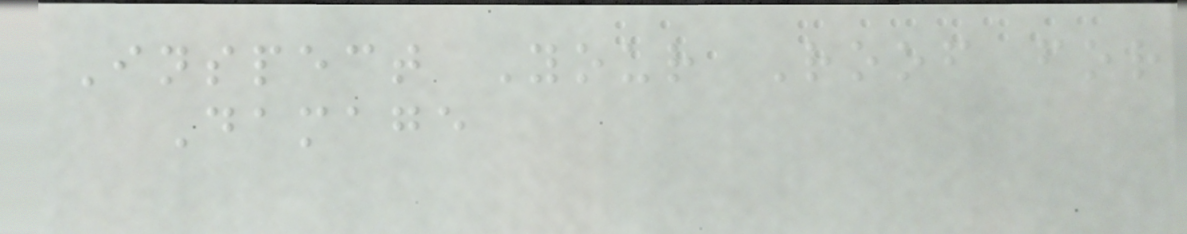Inspect Your Roof for
Damage
